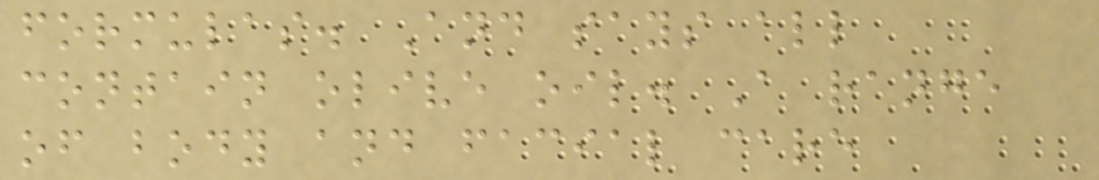formulas. And says all
contain olive oil. A range
of body and facial care
